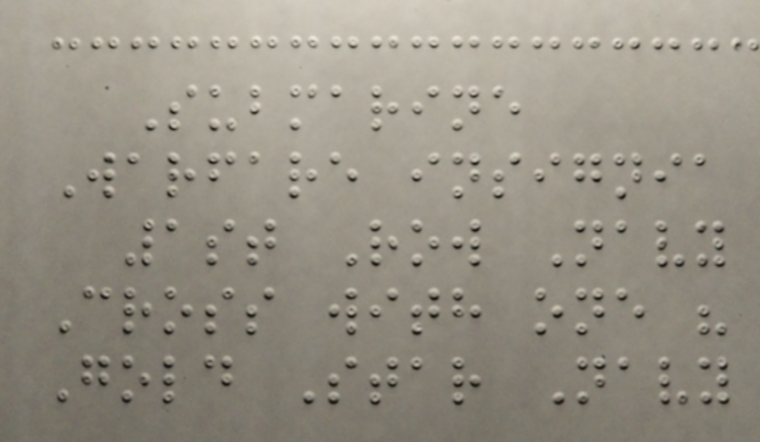Submarine
Warfare insignia
1st Row Navy
Cross with one "
Gold Star Navy
